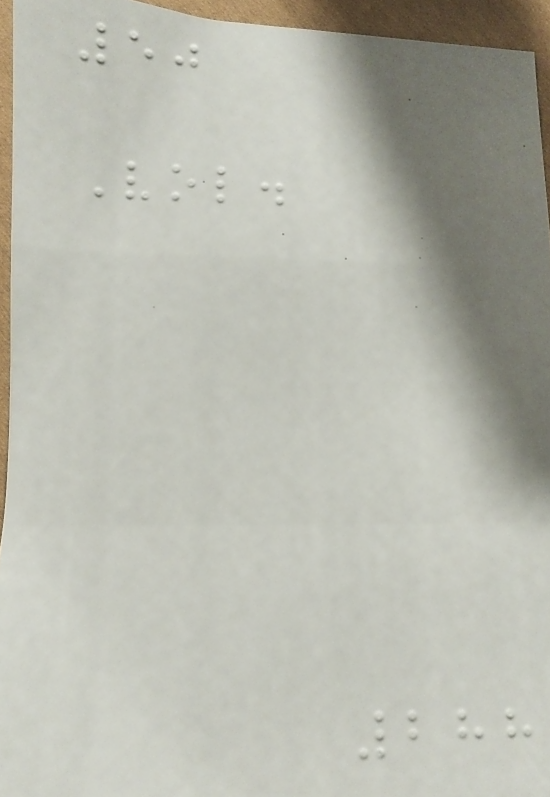50
Vol.
288
